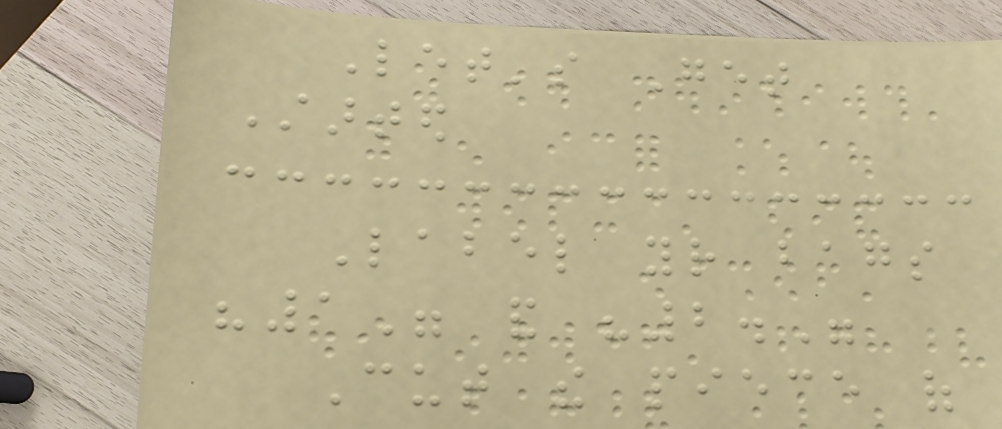Let's Get
Started
Label your bags
"1" and "2."
Cut the piece of
